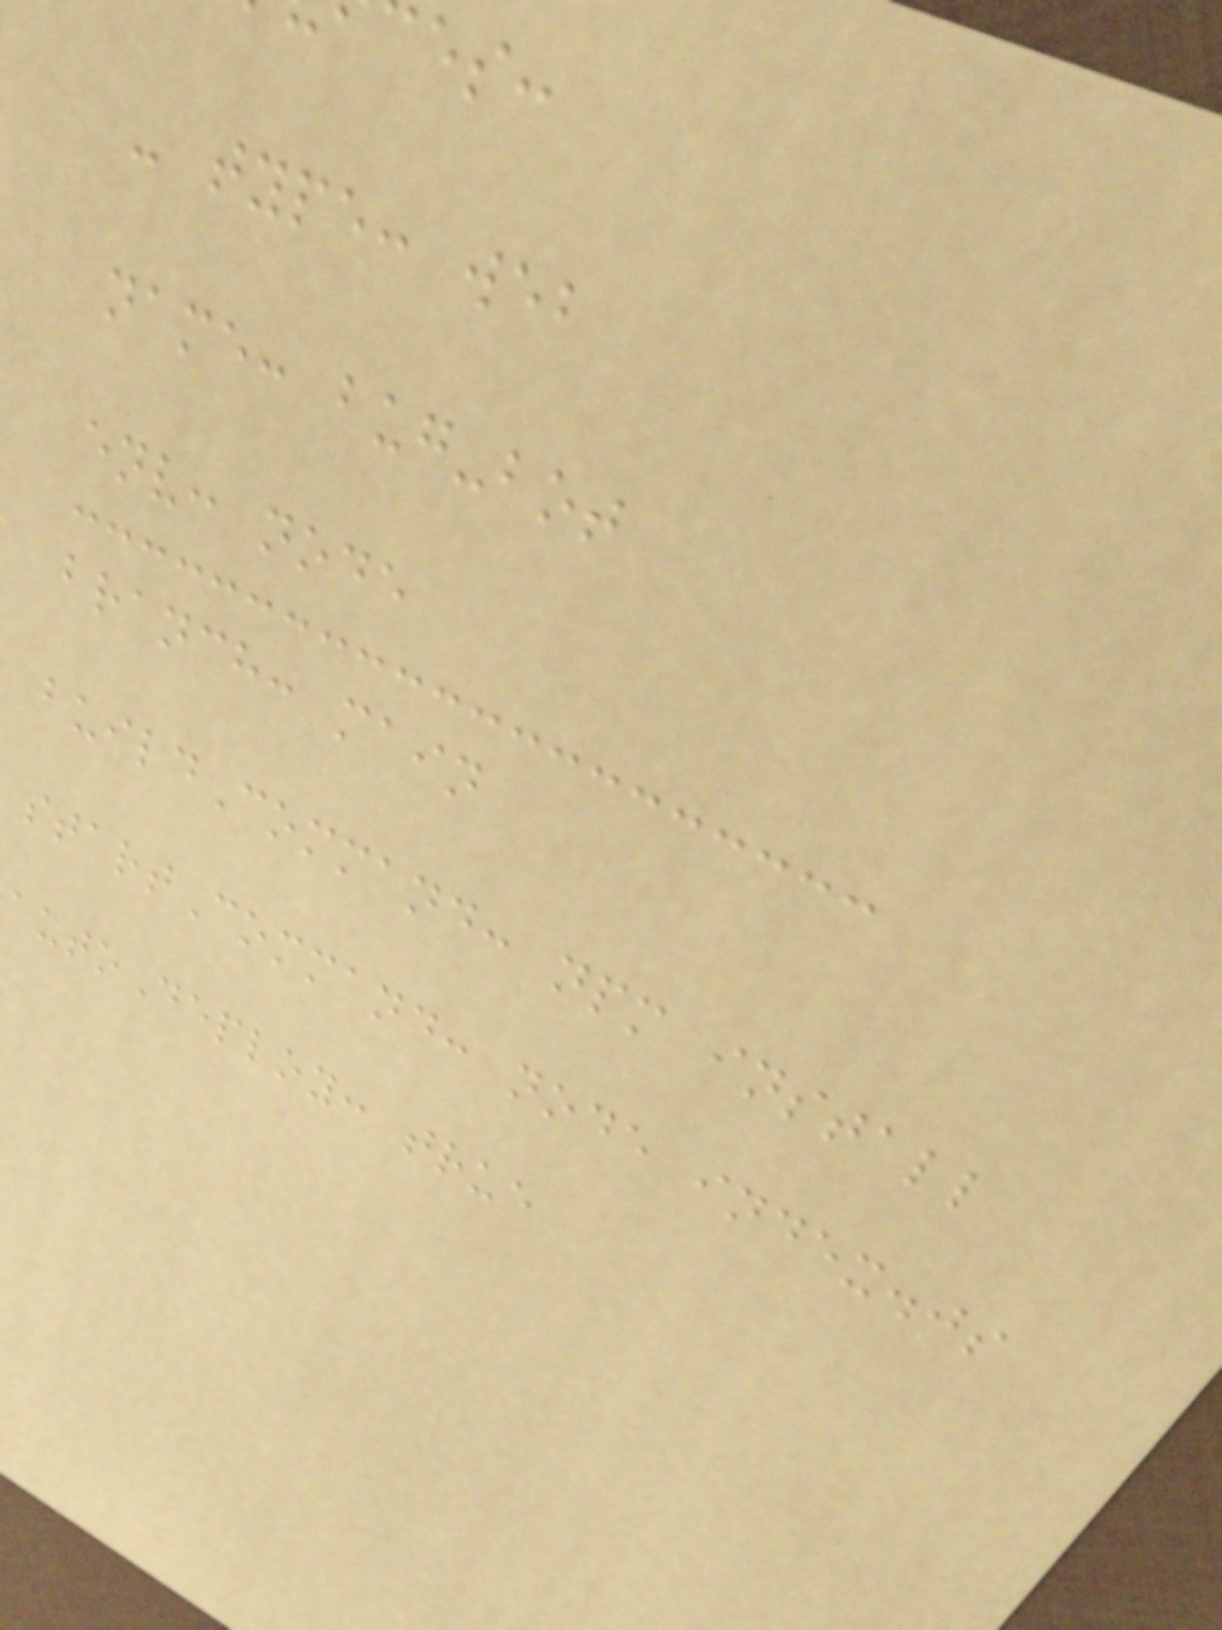- type: web
name: bug-bot
env: node
branch: main
buildCommand: npm install
startCommand: node index.js
autoDeploy: true
